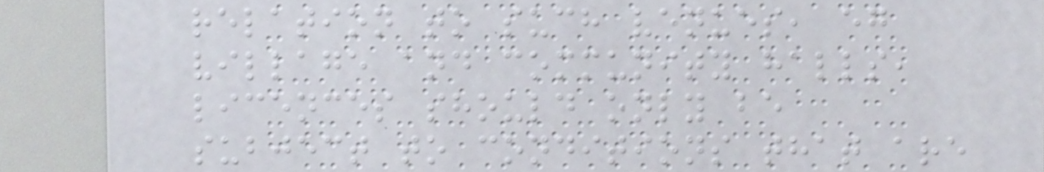relation to such venues, eg
village and community halls,
licences should only be
subject to conditions that are
